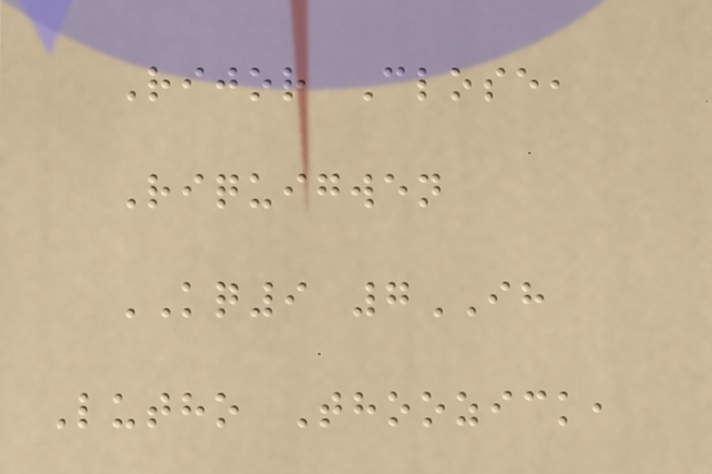Rijor Close,
Riquigwen
KQ9 7IH
Lutho Thoozick,
